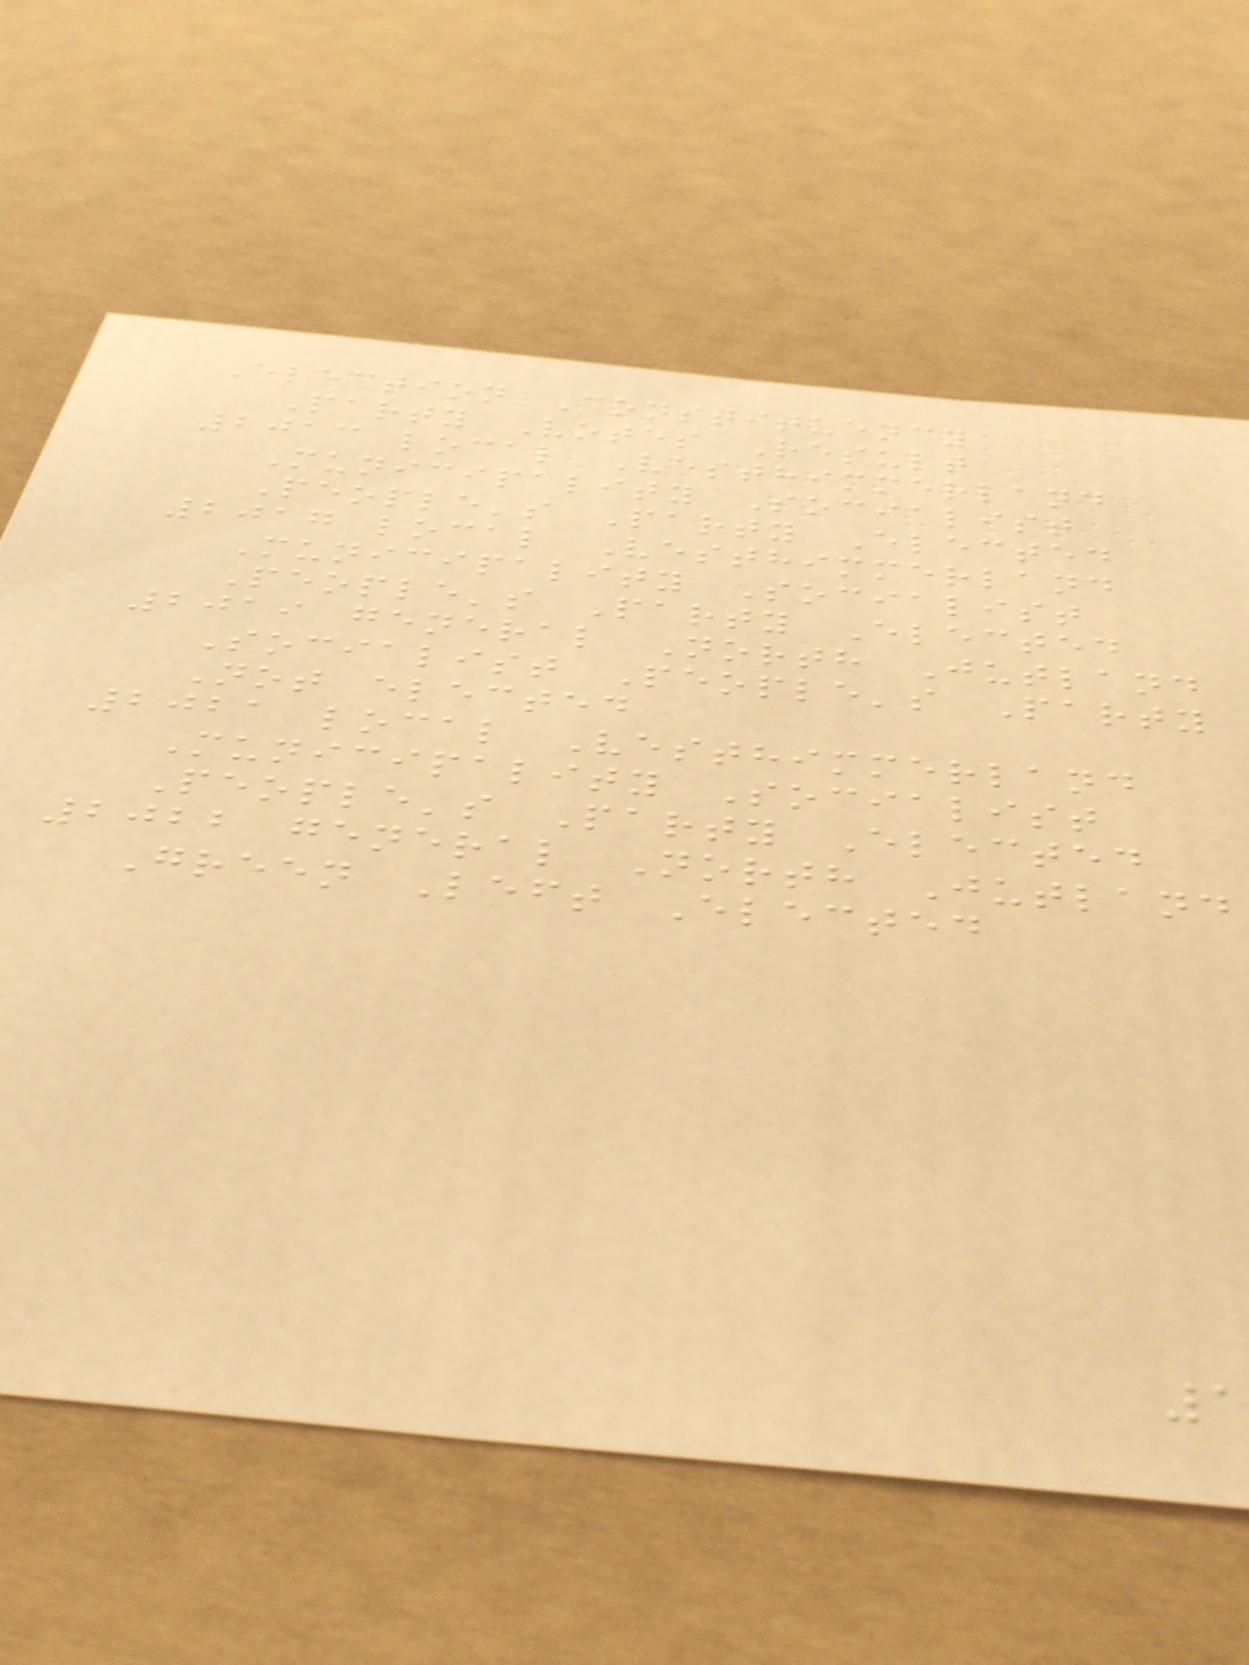Election Constituency
Party Votes Result
2013 local Vesthimmerland
Municipality Socialist
People's Party Elected
2017 local Vesthimmerland
Municipality Socialist
People's Party Elected
2019 general North Jutland
Socialist People's Party
Not elected
2021 local Vesthimmerland
Municipality Socialist
People's Party Elected
2022 general North Jutland
Green Left Elected
